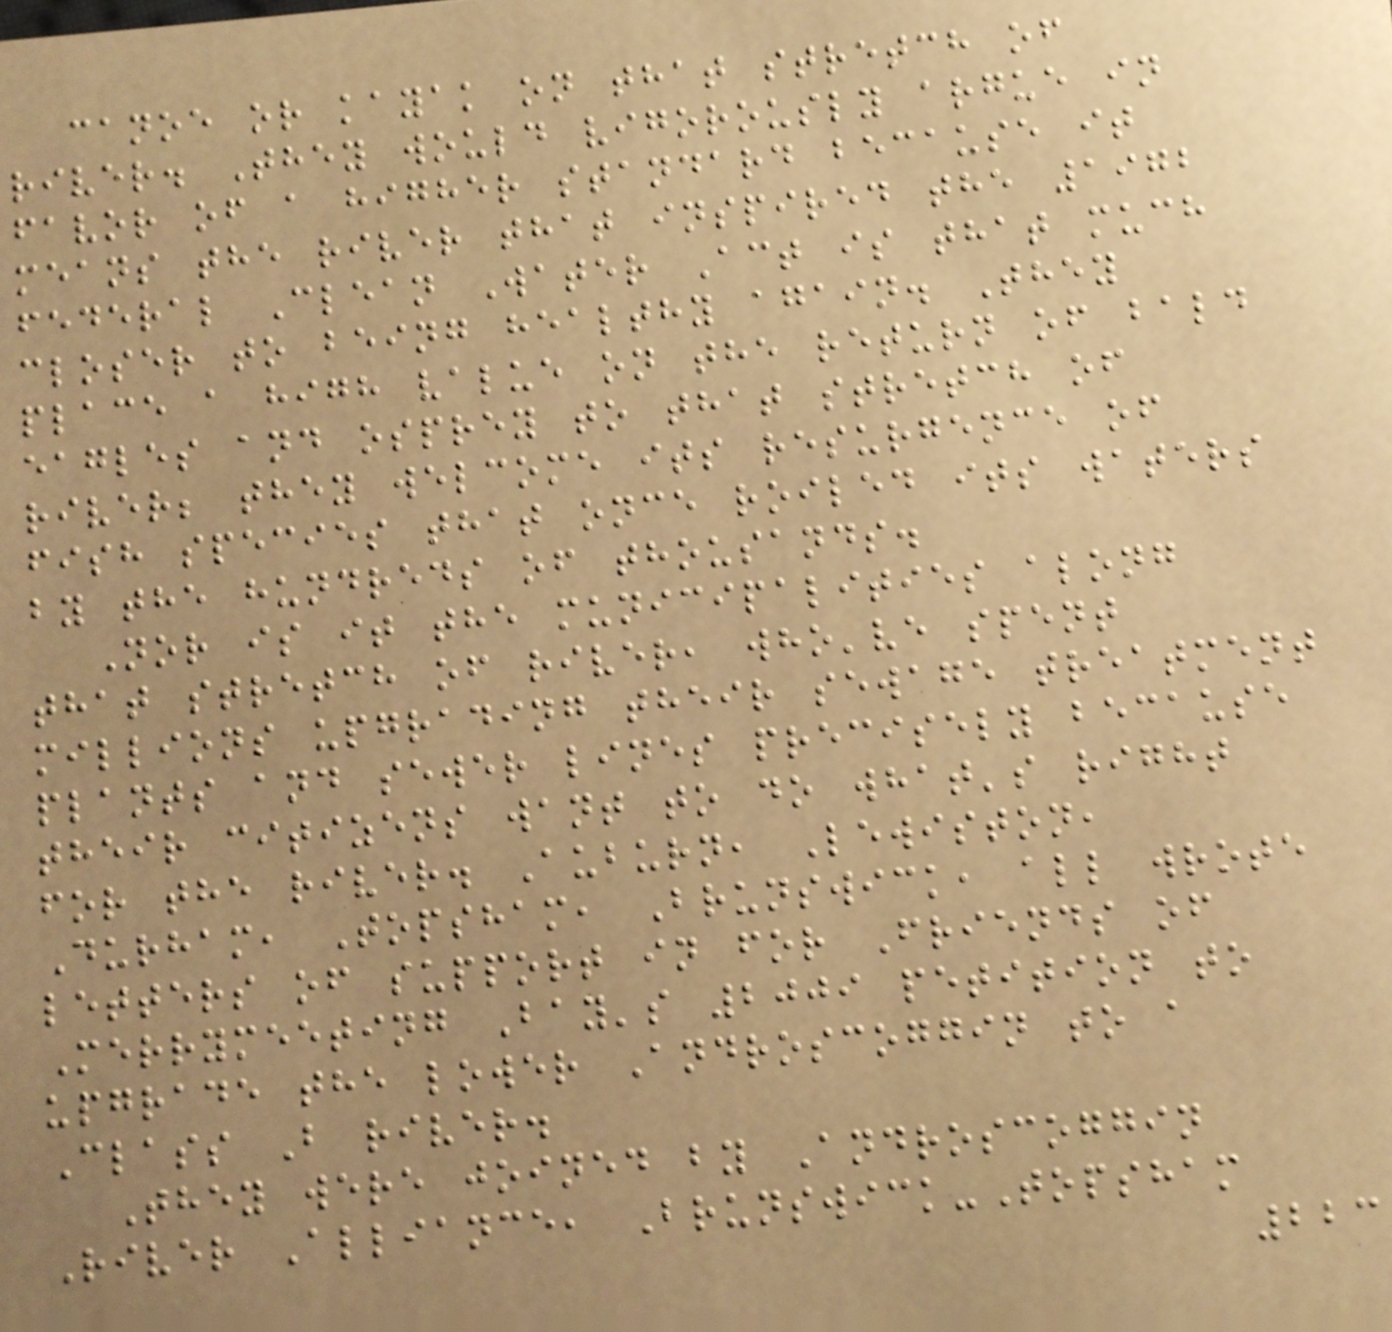canoe or kayak on that stretch of
river. They would vigorously argue in
favor of a higher standard because it
means the river that inspired the 1972
federal Clean Water Act is that much
closer to being healthy again. They
place a high value on the return of bald
eagles and osprey to that stretch of
river; they welcome its resurgence of
fish species that once roiled its waters
by the hundreds of thousands.
Nor is it the municipalities along
that stretch of river, who've spent
millions upgrading their sewage treatment
plants and sewer lines precisely because
their citizens want to do what's right
for the river. Auburn, Lewiston,
Durham, Topsham, Brunswick, all wrote
letters of support in for Friends of
Merrymeeting Bay's 2009 petition to
upgrade the lower Androscoggin to a
Class B river.
They were joined by Androscoggin
River Alliance, Brunswick-Topsham
223
